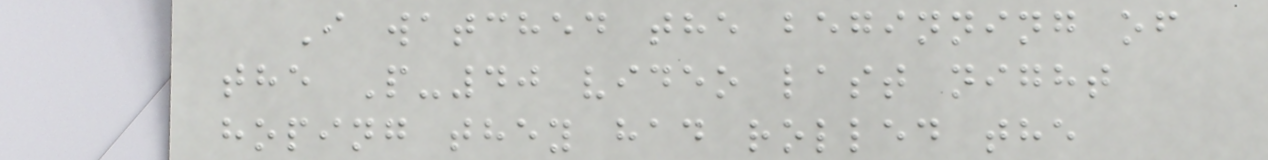I watched the beginning of
the P-40 video last night
hoping they had rolled the
